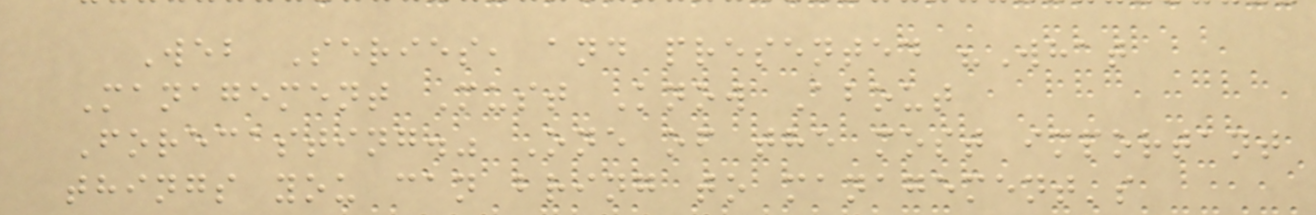Web Series, and presented "What
Management Must Know About
Forecasting." One of the most important
things you can bring to management's
